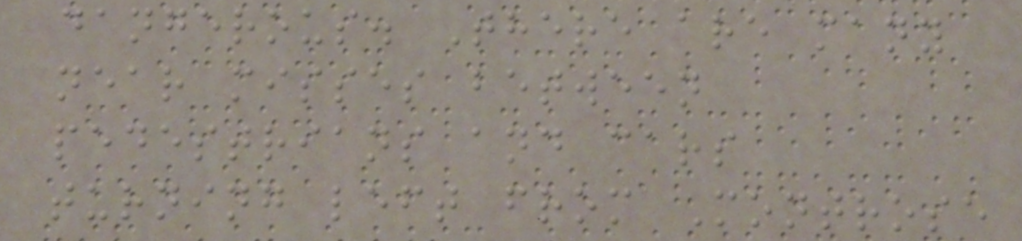dangerous. There are many
near misses between
pedestrians and cars
turning left from Montrose
